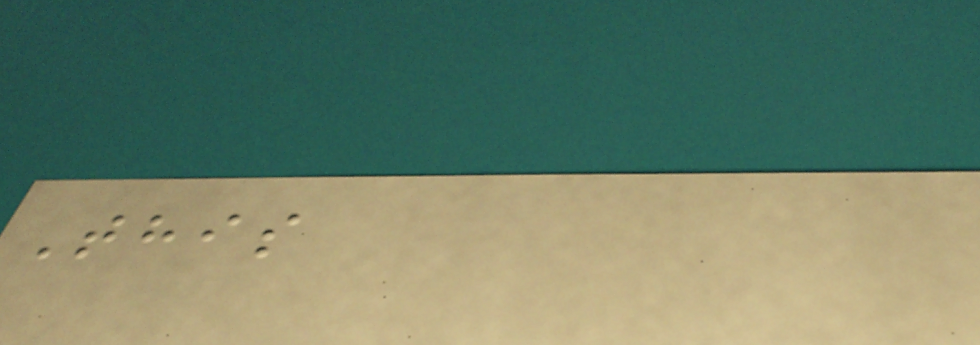This
